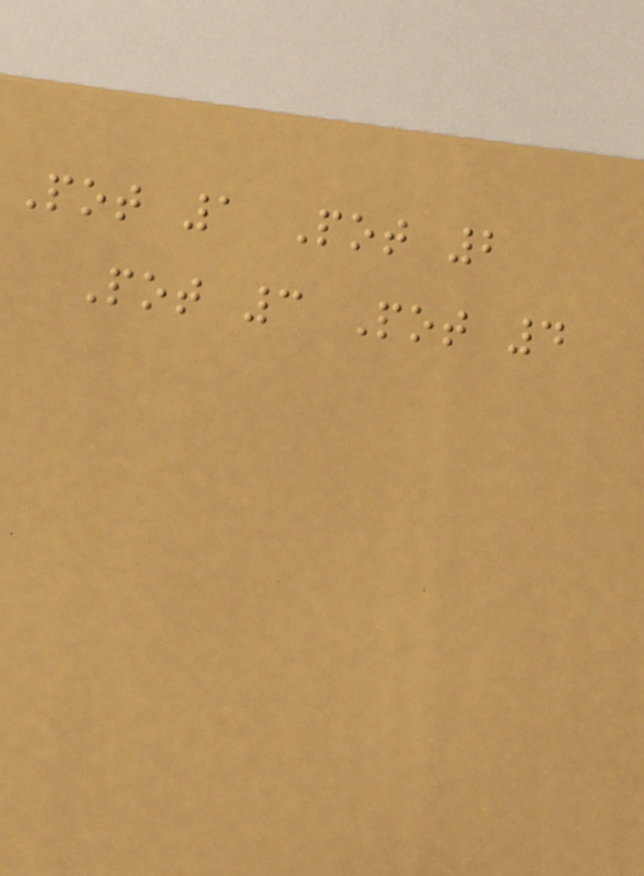Pot 1 Pot 2
Pot 3 Pot 4
